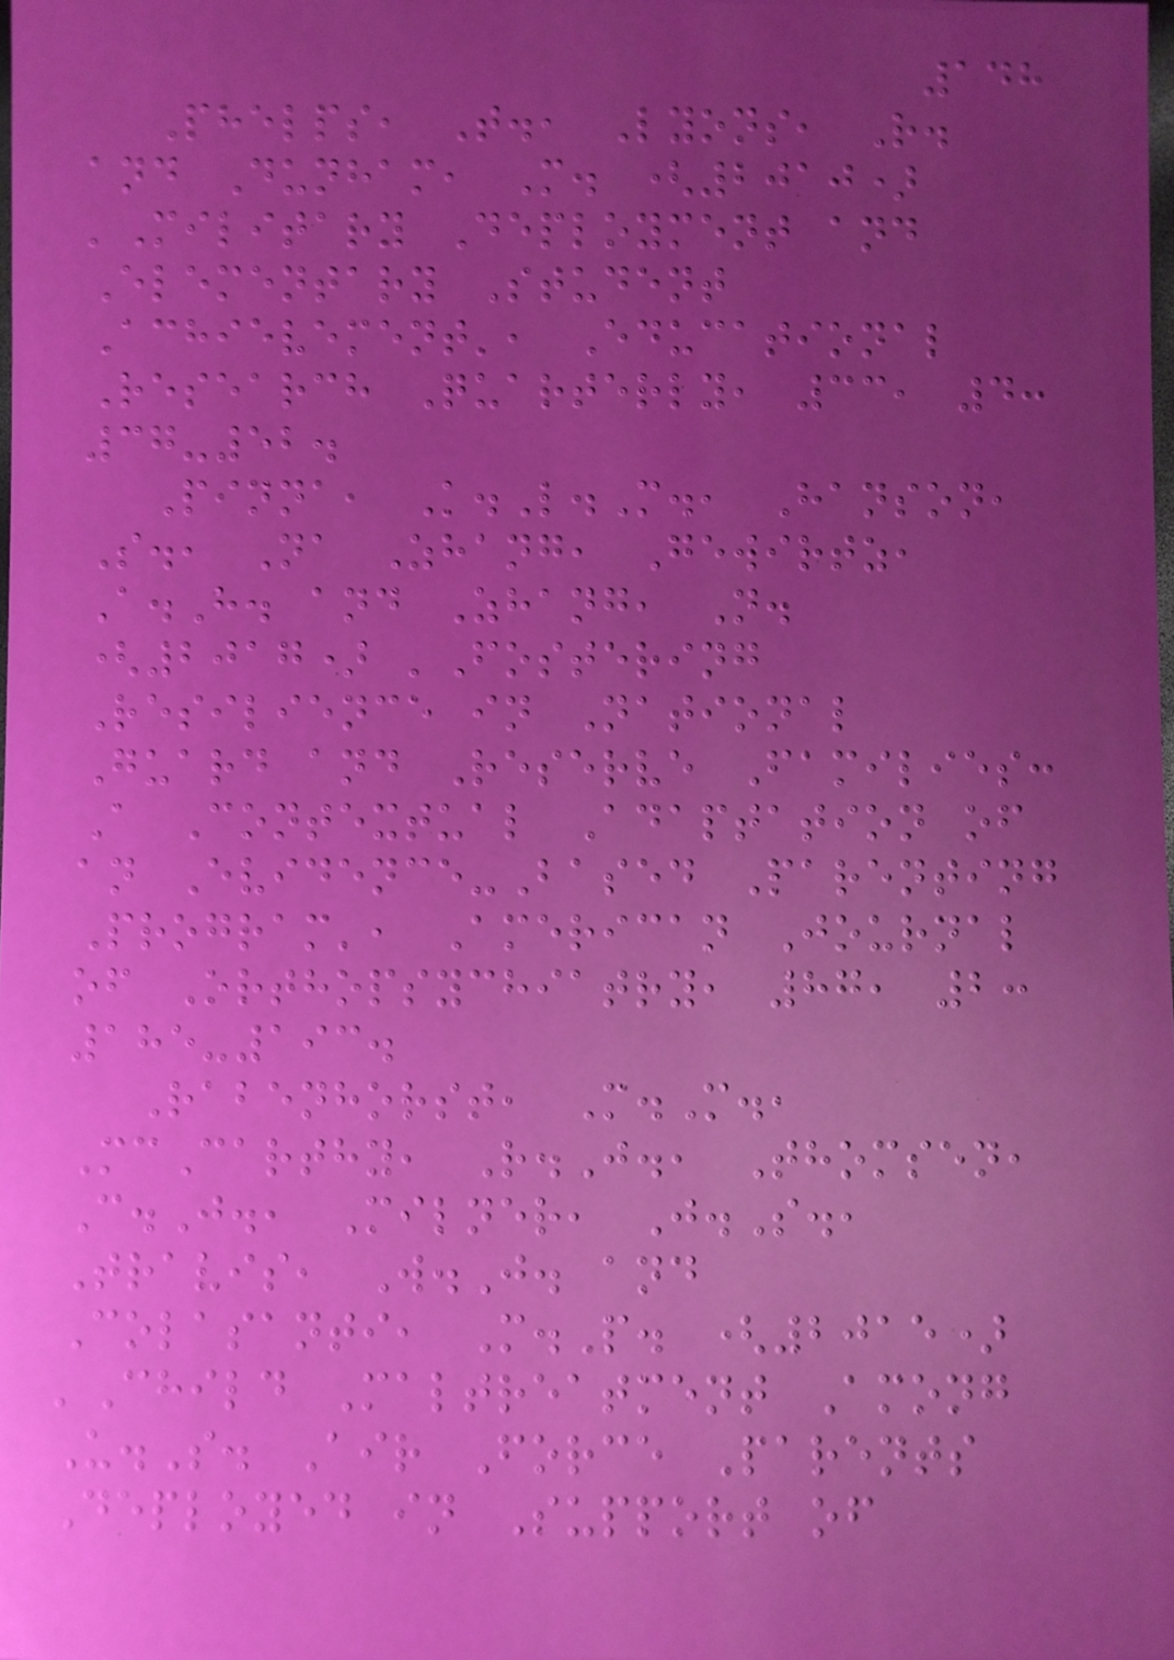148
Phelps, T., Lyons, R.
and Dunham, M. (2010)
'Military Deployment and
Elementary Student
Achievement', Educational
Research Quarterly, 33, 4:
37-52.
Pinna, K.L.M., Hanson,
S., Na Zhang, Gewirtz,
A.H. and Zhang, N.
(2017) 'Fostering
Resilience in National
Guard and Reserve Families:
A Contextual Adaptation of
an Evidence-Based Parenting
Program', American Journal
of Orthopsychiatry, 87, 2:
185-193.
Rabenhorst, M.M.,
McCarthy, R.J., Thomsen,
C.J., Milner, J.S.,
Travis, W.J. and
Colasanti, M.P. (2015)
'Child Maltreatment Among
U.S. Air Force Parents
Deployed in Support of
